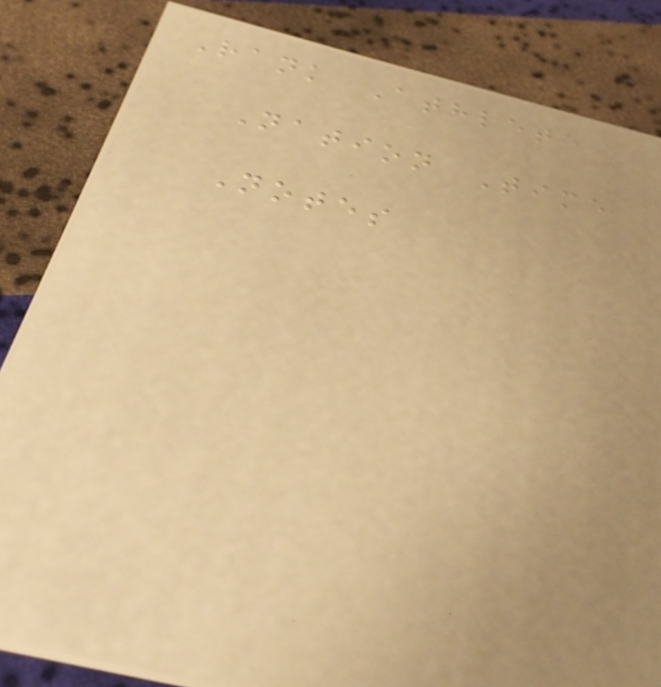Rank Athlete
Nation Time
Notes
